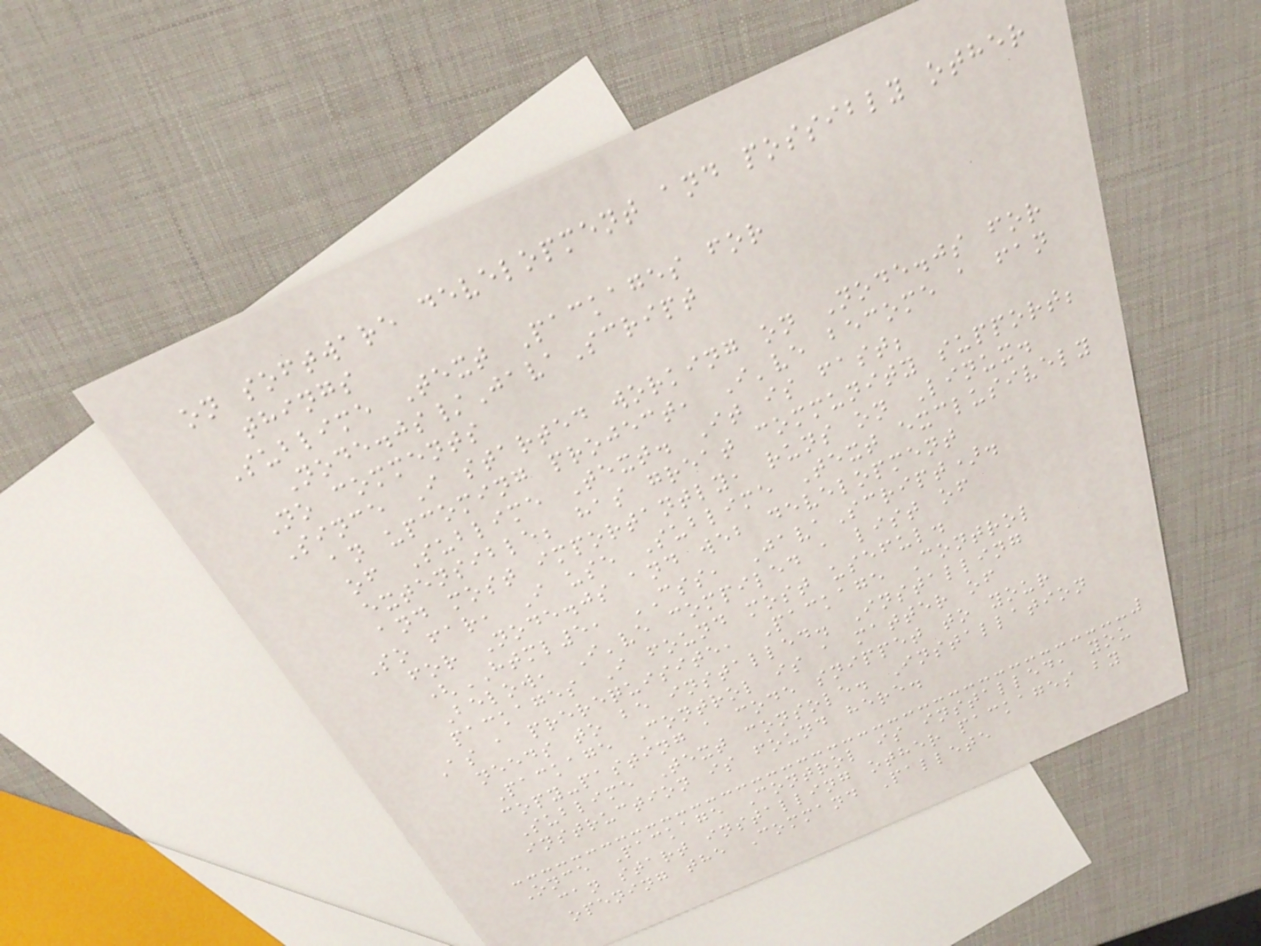on software development and possibly other
things
Sublime Text Packages for
Node.js/JavaScript
No comments
Since I started working on Node.js for
an upcoming project, I've become a fan
of Sublime Text. It is fast;
extensible; has great community support;
and most importantly, runs on Linux.
So far, I use Sublime Text exclusively
for Node.js and web development
(HTML5, CSS, JavaScript).
Below, I've compiled a list of
packages I found most useful.
As a prerequisite, Package Control
needs to be installed. Installing
Package Control is a matter of
copy-pasting a code snippet to your
Sublime Text console. Installation
instruction is found here.
Once Package Control is installed, you
can start installing other packages by
opening the Command Pallete
